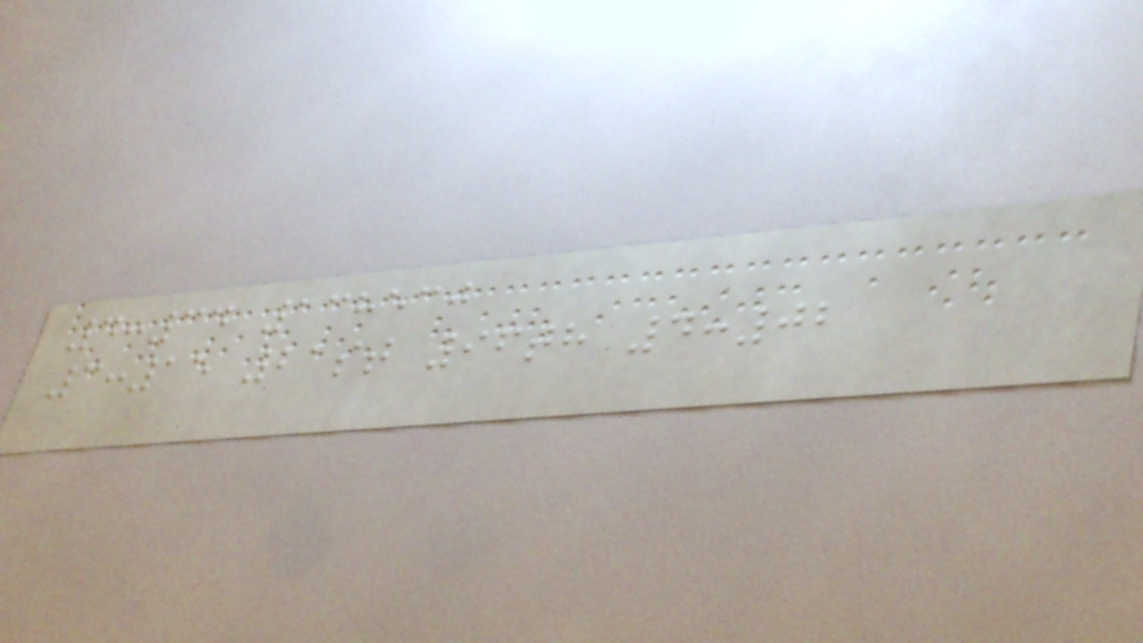4:34 138530
3:15 21st 96th 4:02
